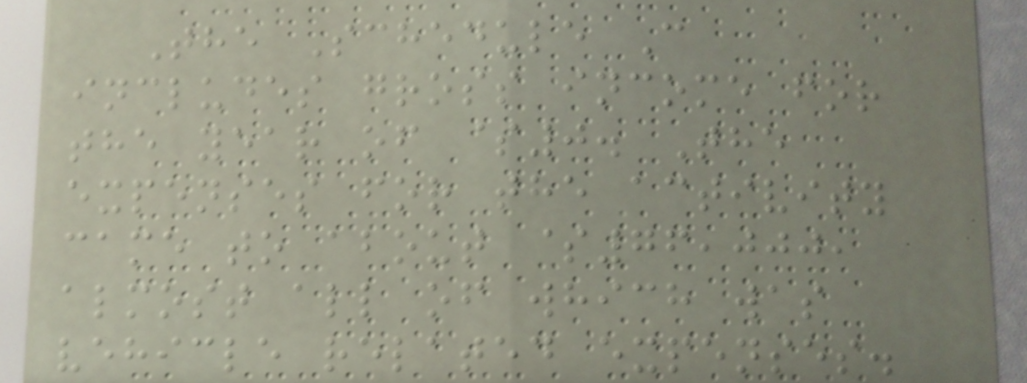The Schedule C
includes gross income for
the year of $0. The
expenses for the activity
came to about $76,000,
almost all of which was
vehicle related expenses.
